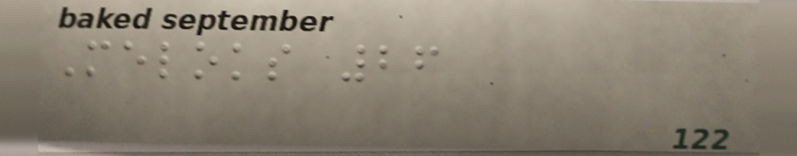Meloks 26
